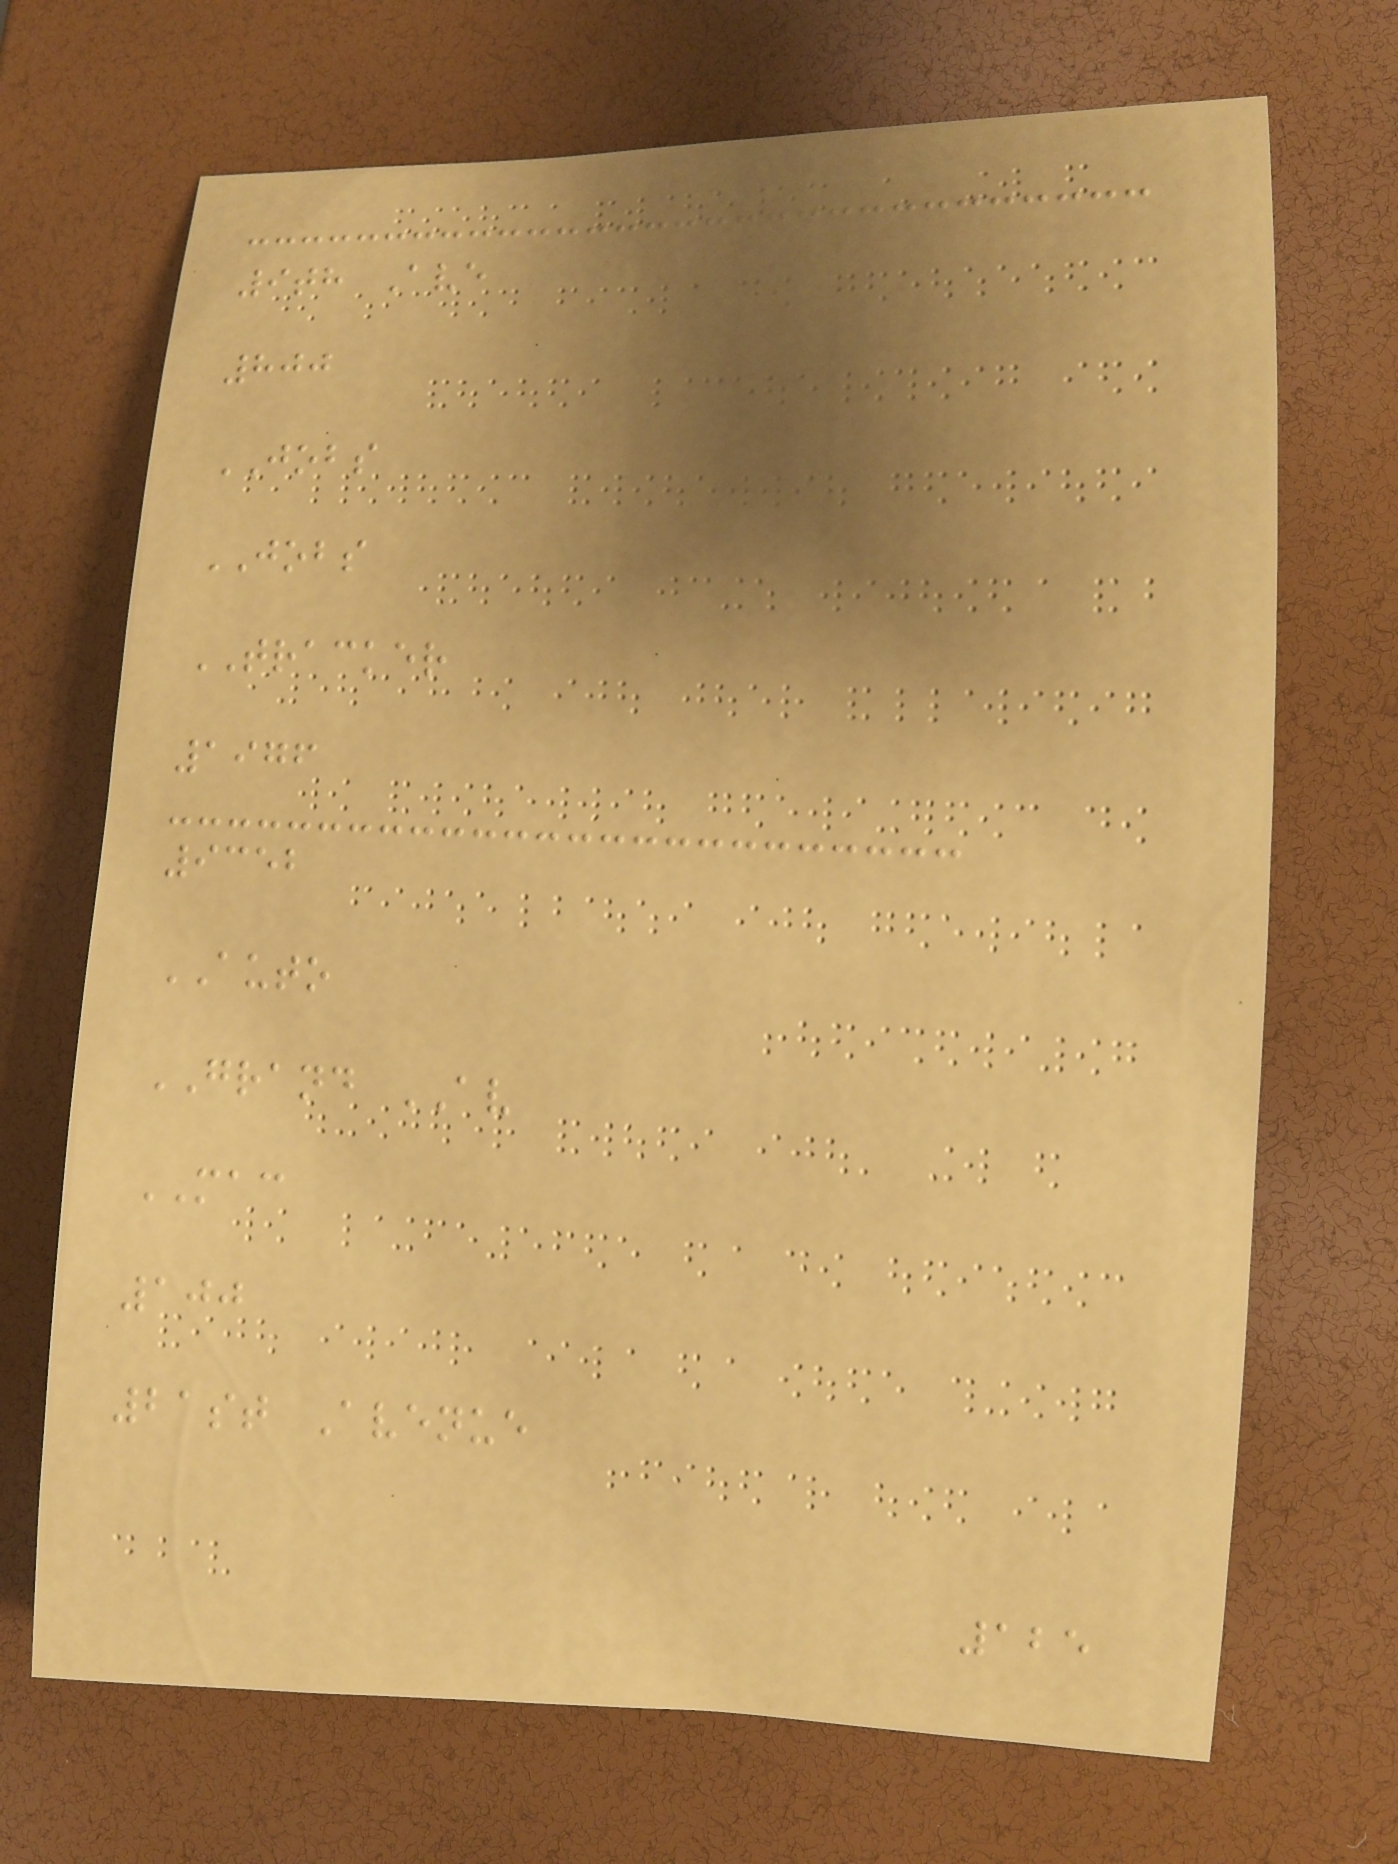9th Ave
800
JOBS
JOBS
TRACKER
1976
9352
AUTO
GRAND AV
MAC
100
21st Avenue
125
